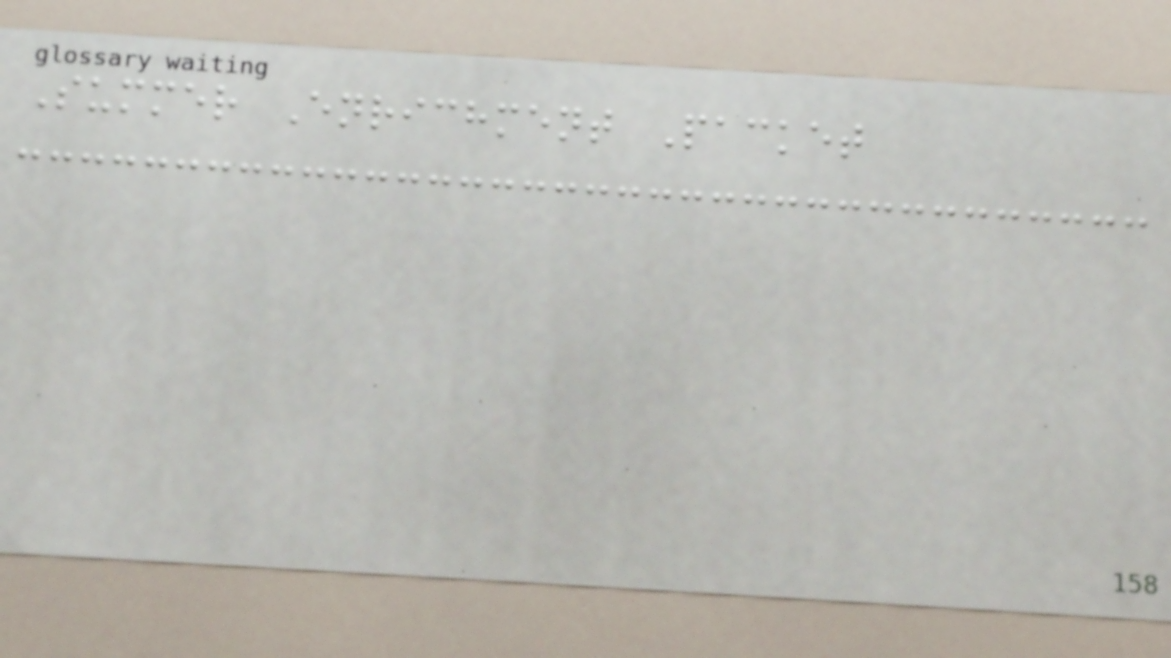Summer Enrichment Packet
